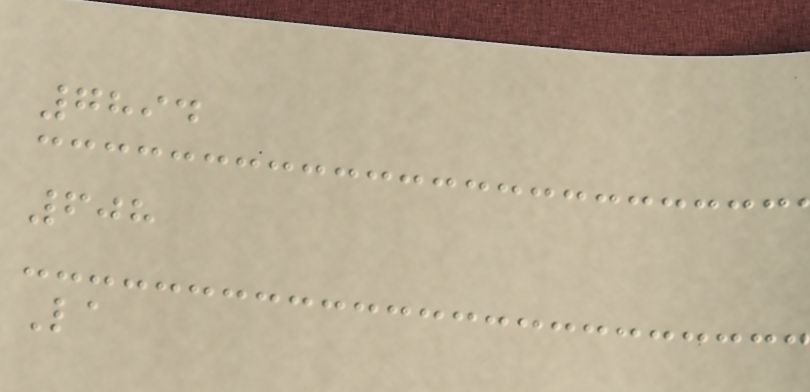7894
608
La
